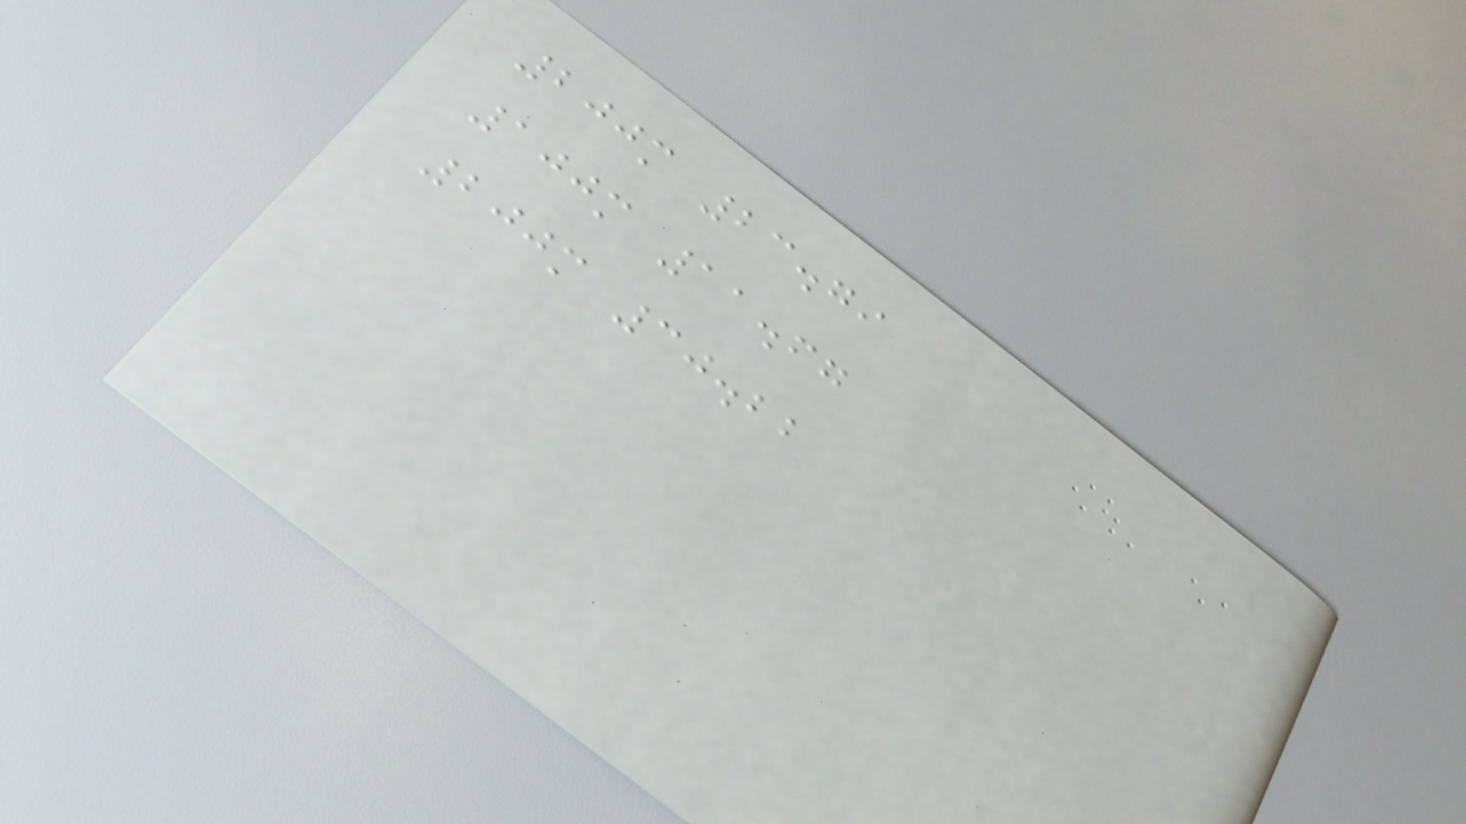200m 23.79
100m 11.67
200m 30.22
